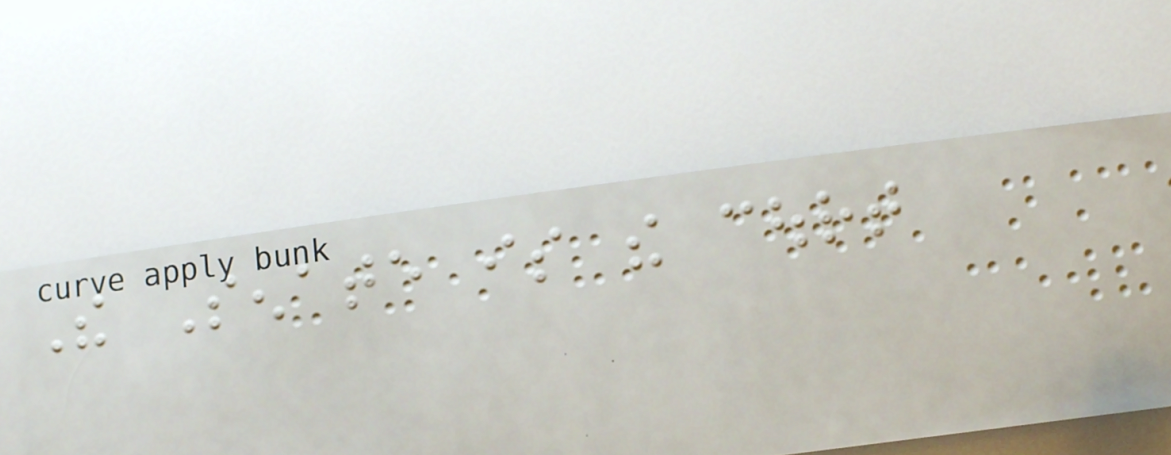The Senate is the court
